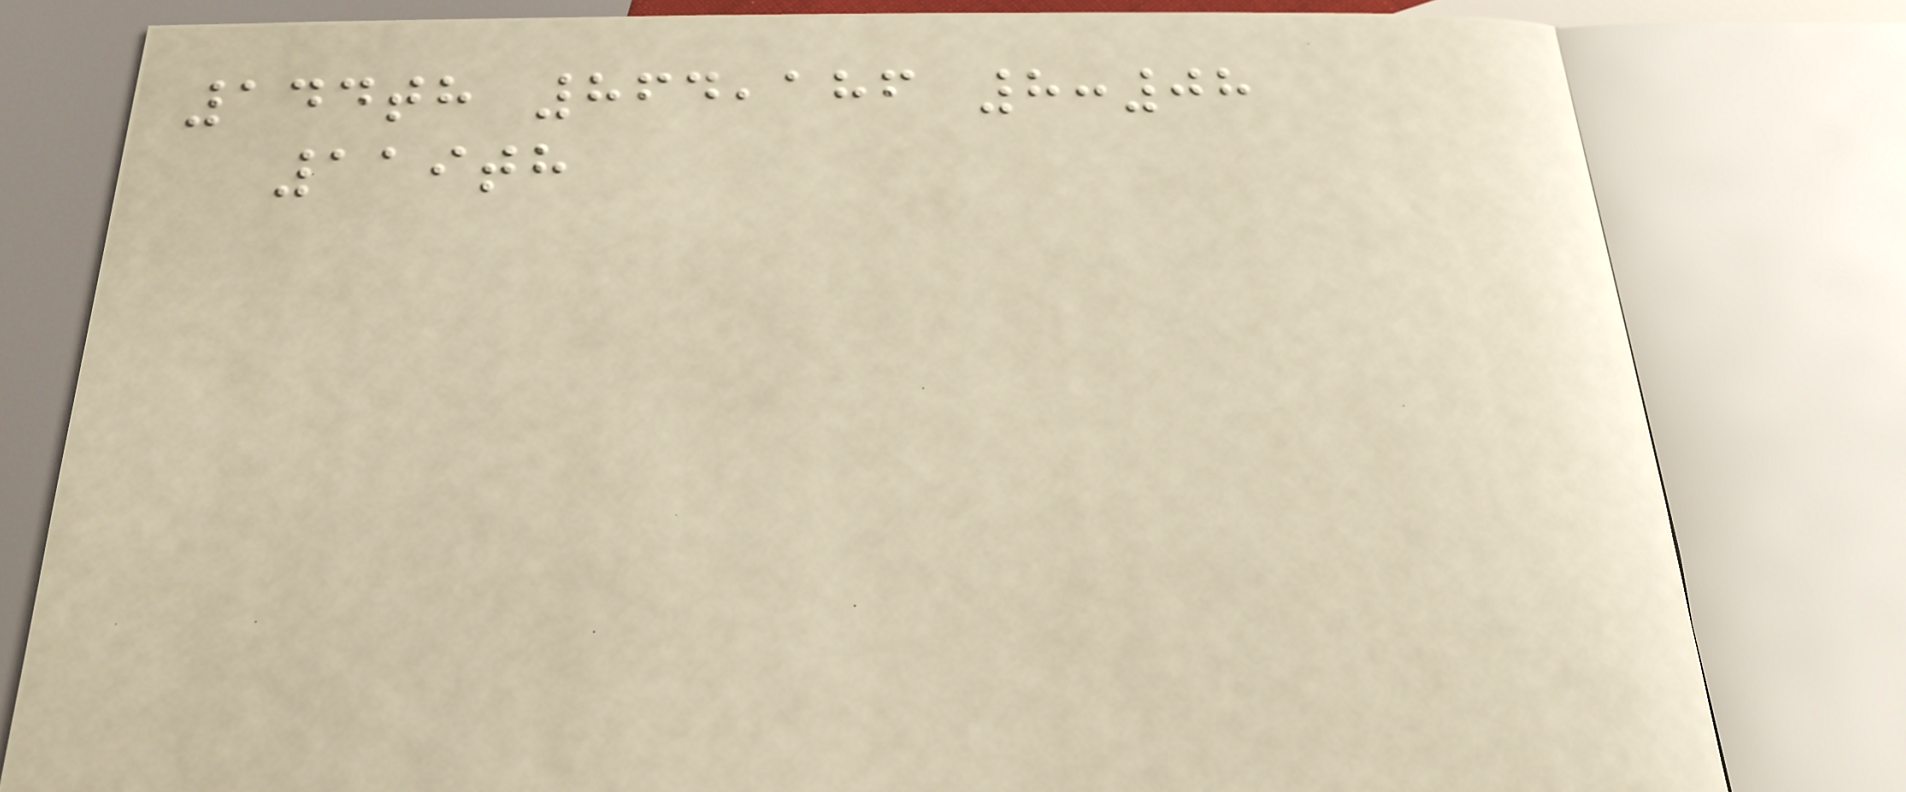144th 864,186 8:08
119th
